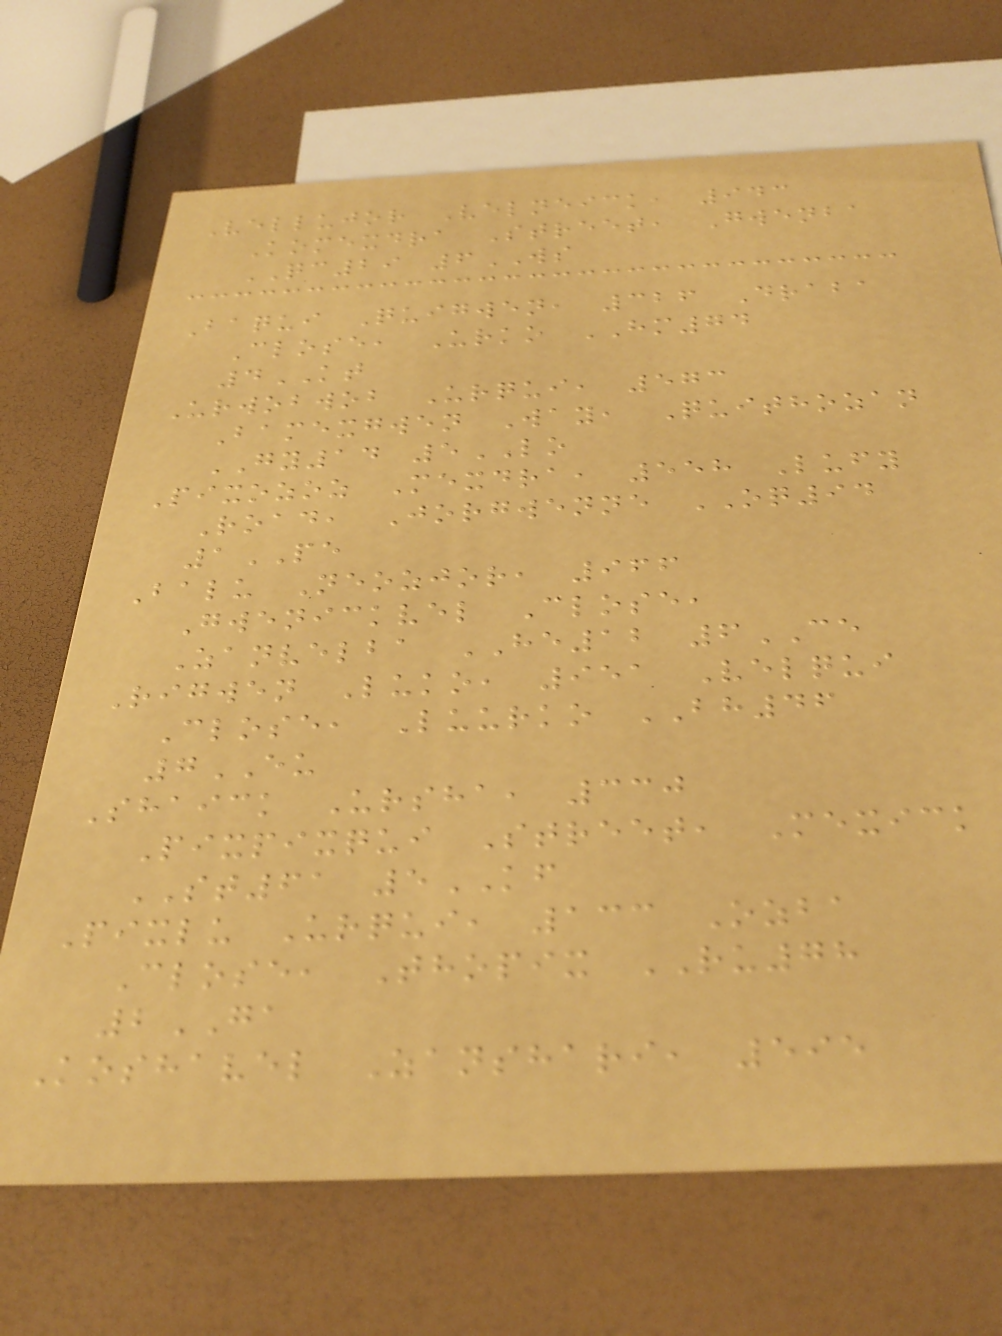Vellujor Velneick, 943
Komexdra Street, Gwenba
QC29 6WS
Baqui Quigwen, 326 Draba
Close, Urko HM74
4KT
Urwobwob Urqui, 573
Bamexgwen Way, Quithozan
GY14 5LO
Pixozoz Mexdra, 558 Lufy
Road, Jorgwenne OQ94
1PE
Balu Neozjor, 966
Gwenickvel Close,
Zanvelba HE12 6CE
Rigwen Luko, 951 Velqui
Close, Luurko BH46
7EU
Shaick Ursha, 330
Pixpixqui Street, Mexick
ST61 5KF
Pixlu Urqui, 133 Ozba
Close, Thopix RU78
2GA
Koshavel Zanshari, 595
